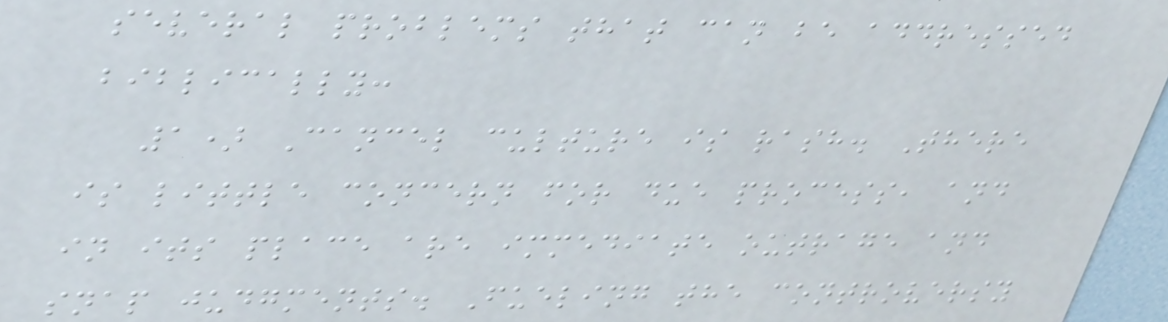several problems that can be addressed
biblically:
1) Cancel culture is rash. There
is little concern for due process, and
in its place are immediate outrage and
snap judgments. Fueling the controversy
